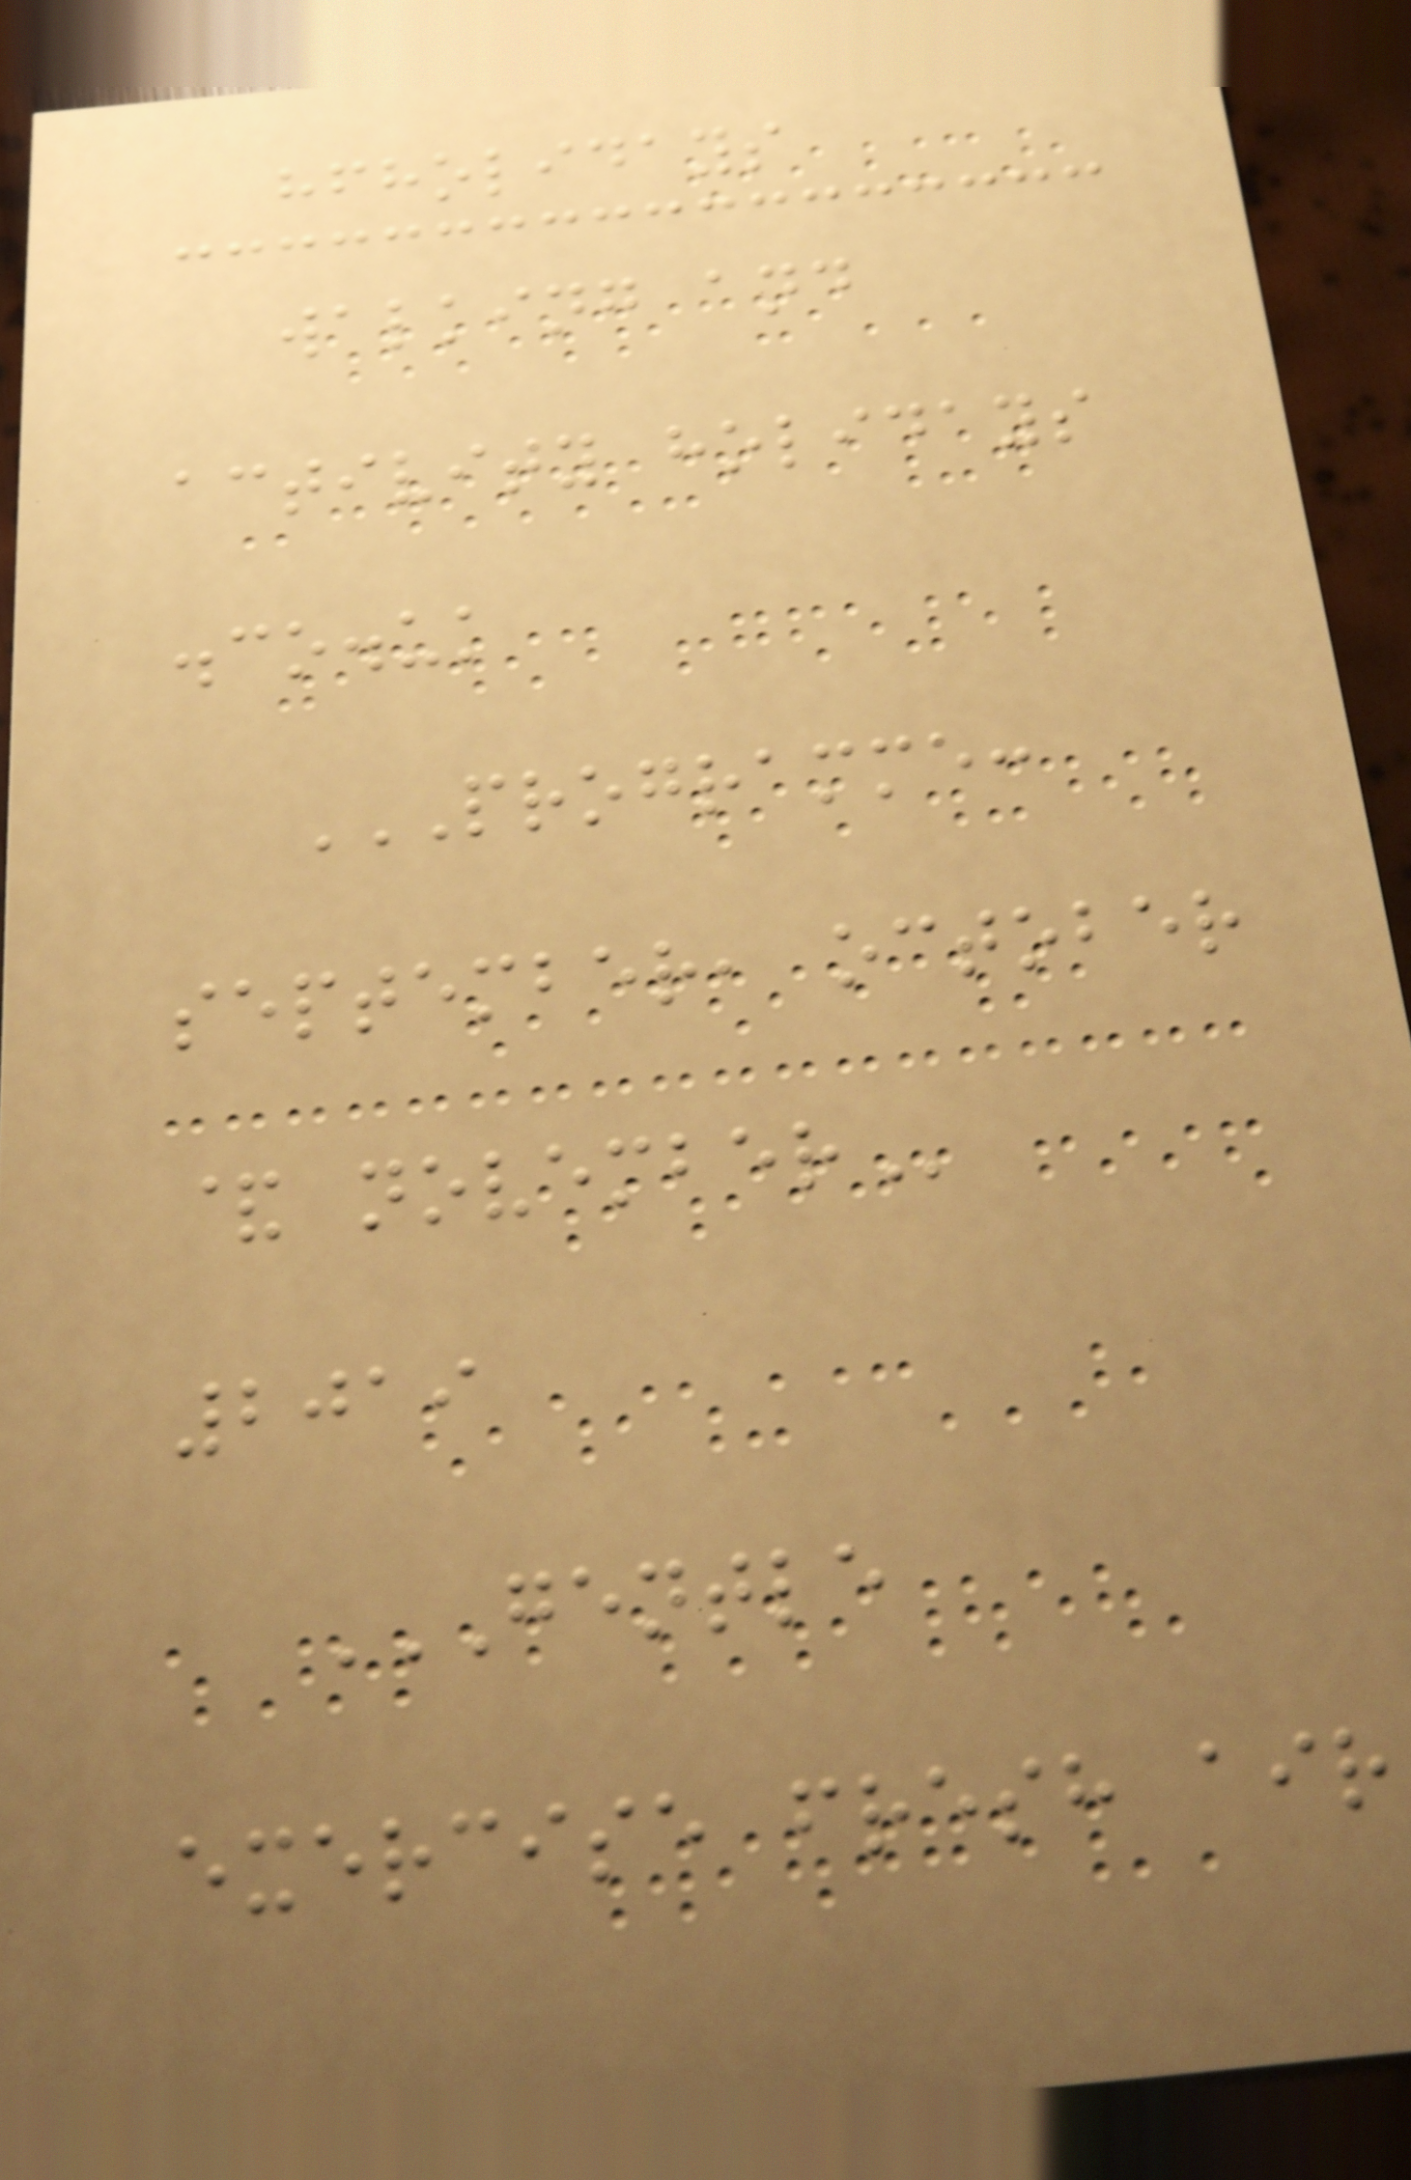hfholidays
walking and
activity holidays
.co.uk
PROGRAMME:
SEPTEMBER, OCTOBER
& NOVEMBER
2019
GENTLE
EXERCISE FRESH AIR
